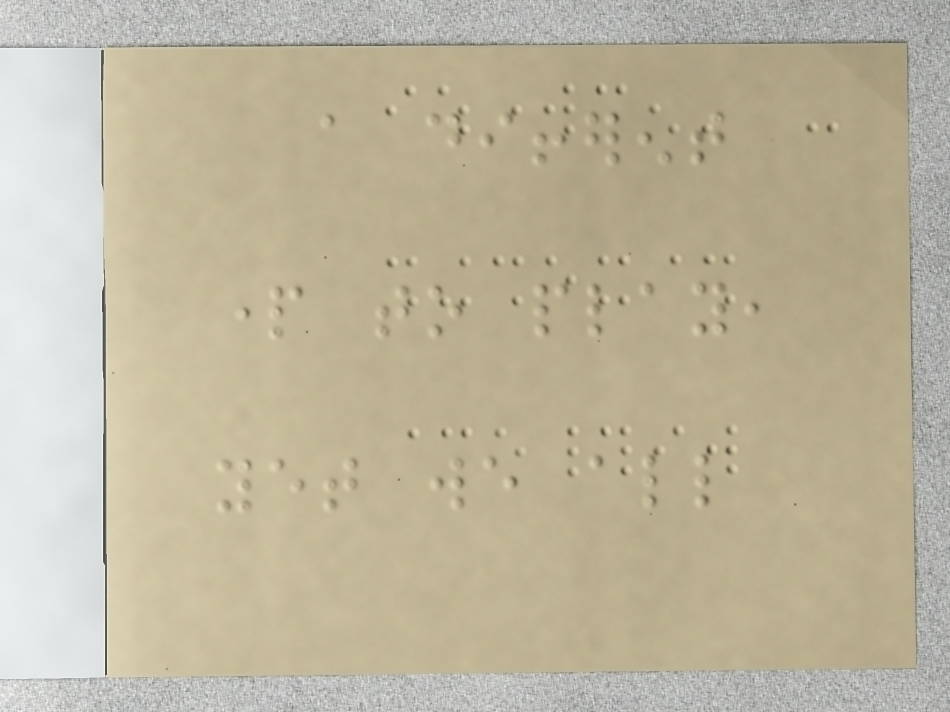a different
part to play,
yet we all
